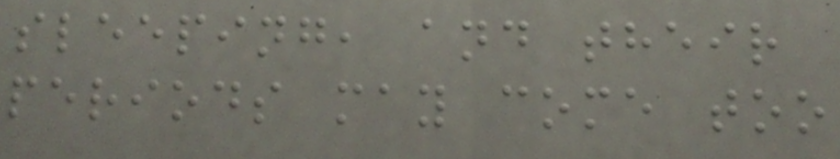sleeping, and their
periods may come too
